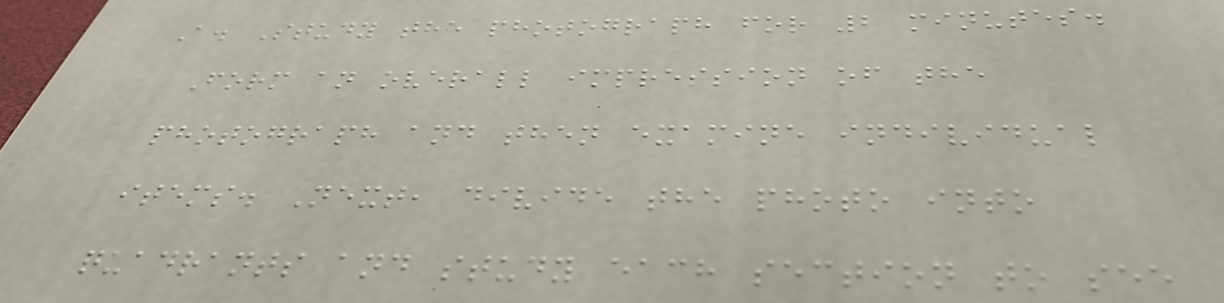A. Study the photograph for 2 minutes.
Form an overall impression of the
photograph and then examine individual
items. Next, divide the photo into
quadrants and study each section to see
